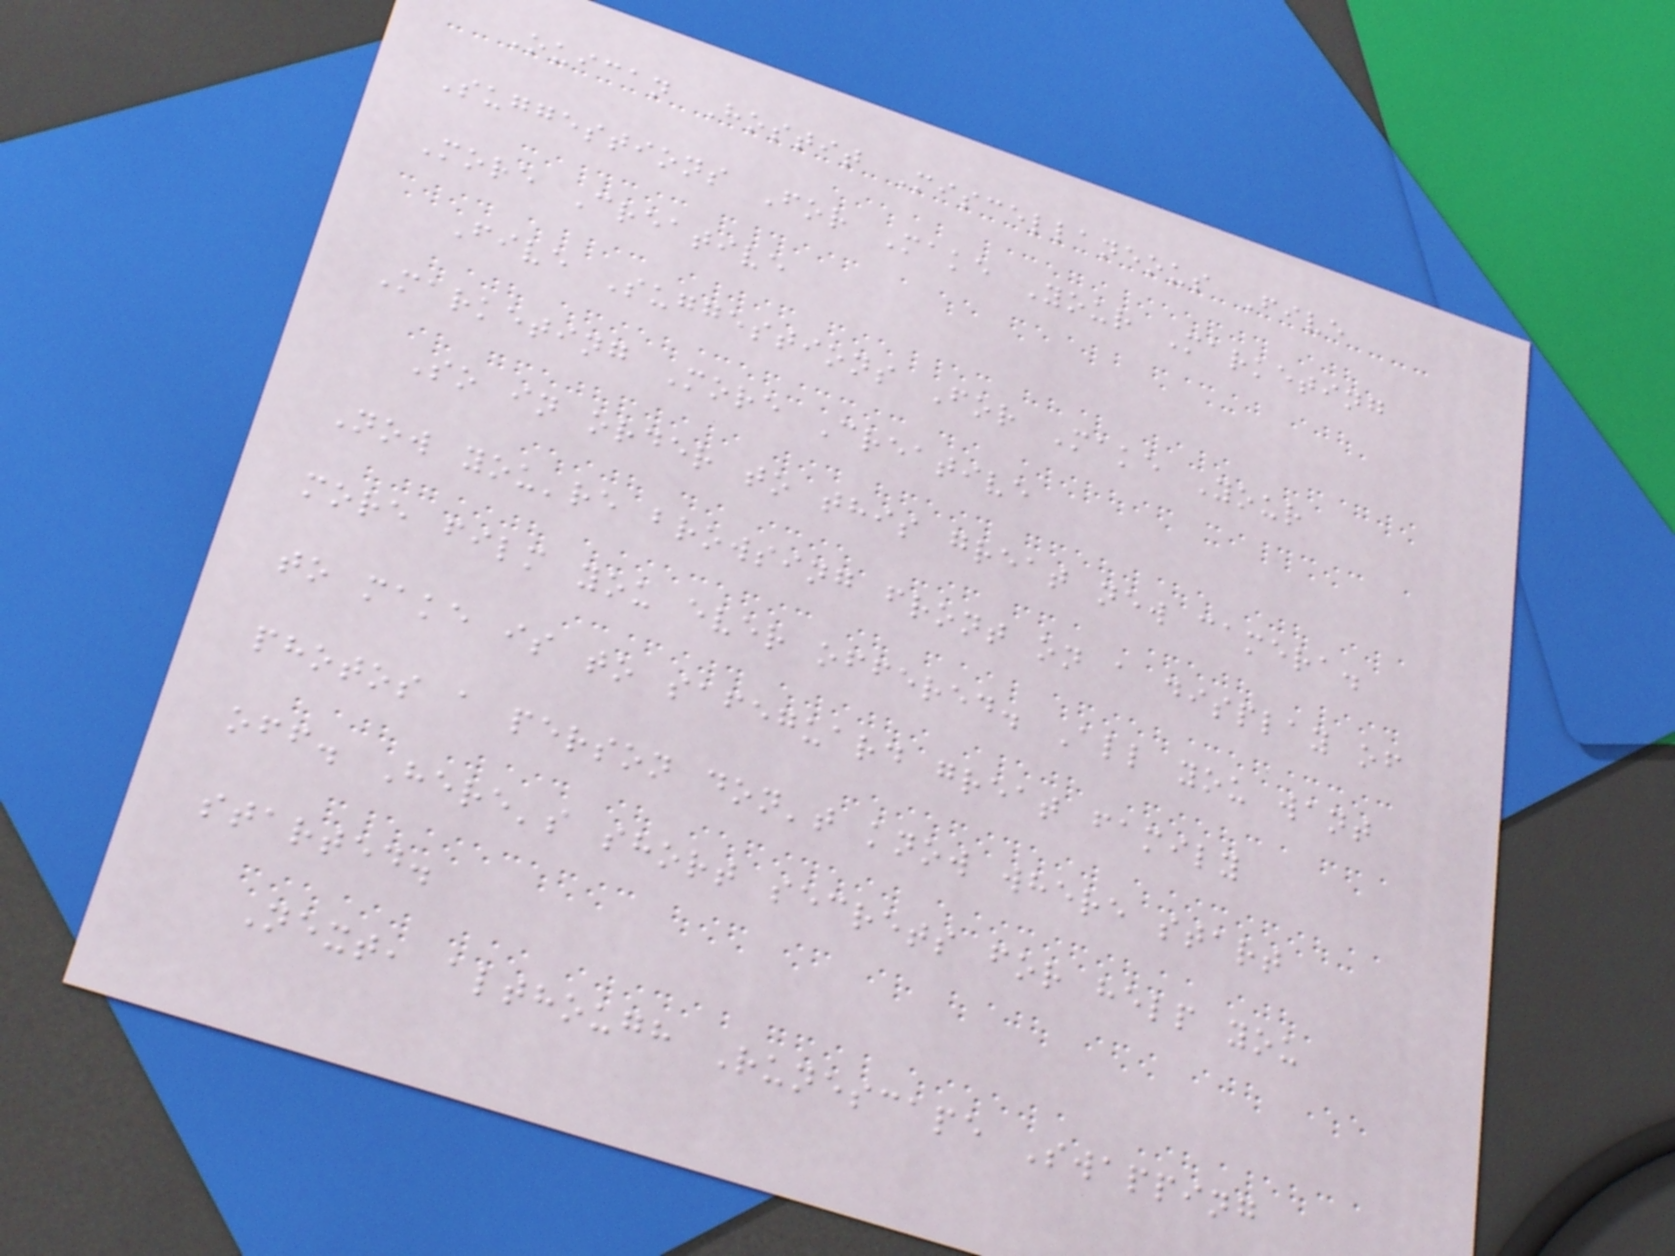Ouican Hostit Miscellaneous Five
Suggestions For Make Your Marketing
More Creative
Five Suggestions For Make Your
Marketing More Creative
So in order to this great new camera.
Now you're browsing front on a display of
more film you ever offered. All you want
to make is to safeguard great family
photos a person don't know where start
off. Here's short secrets for help you
started.
Next, although Runescape Swapping
